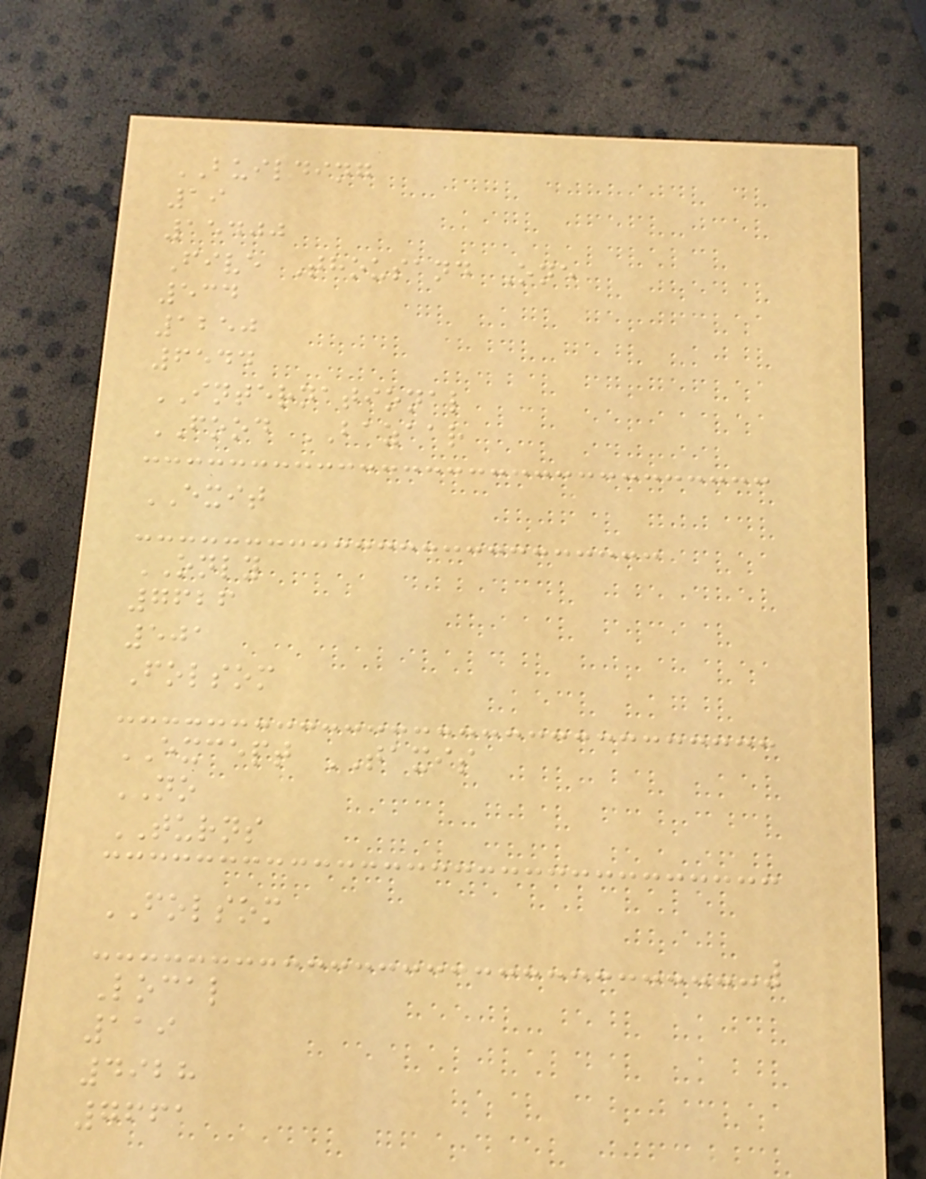BUILDING
19
15400
Five Thousand One
534
1250
6544
INTERNATIONAL
FOOD BAZAAR
EXIT
ONLY
7626
501
Folsom
EXCEPT TAXIS
NO
TURNS
FOLSOM
Local
119
4928
7661
